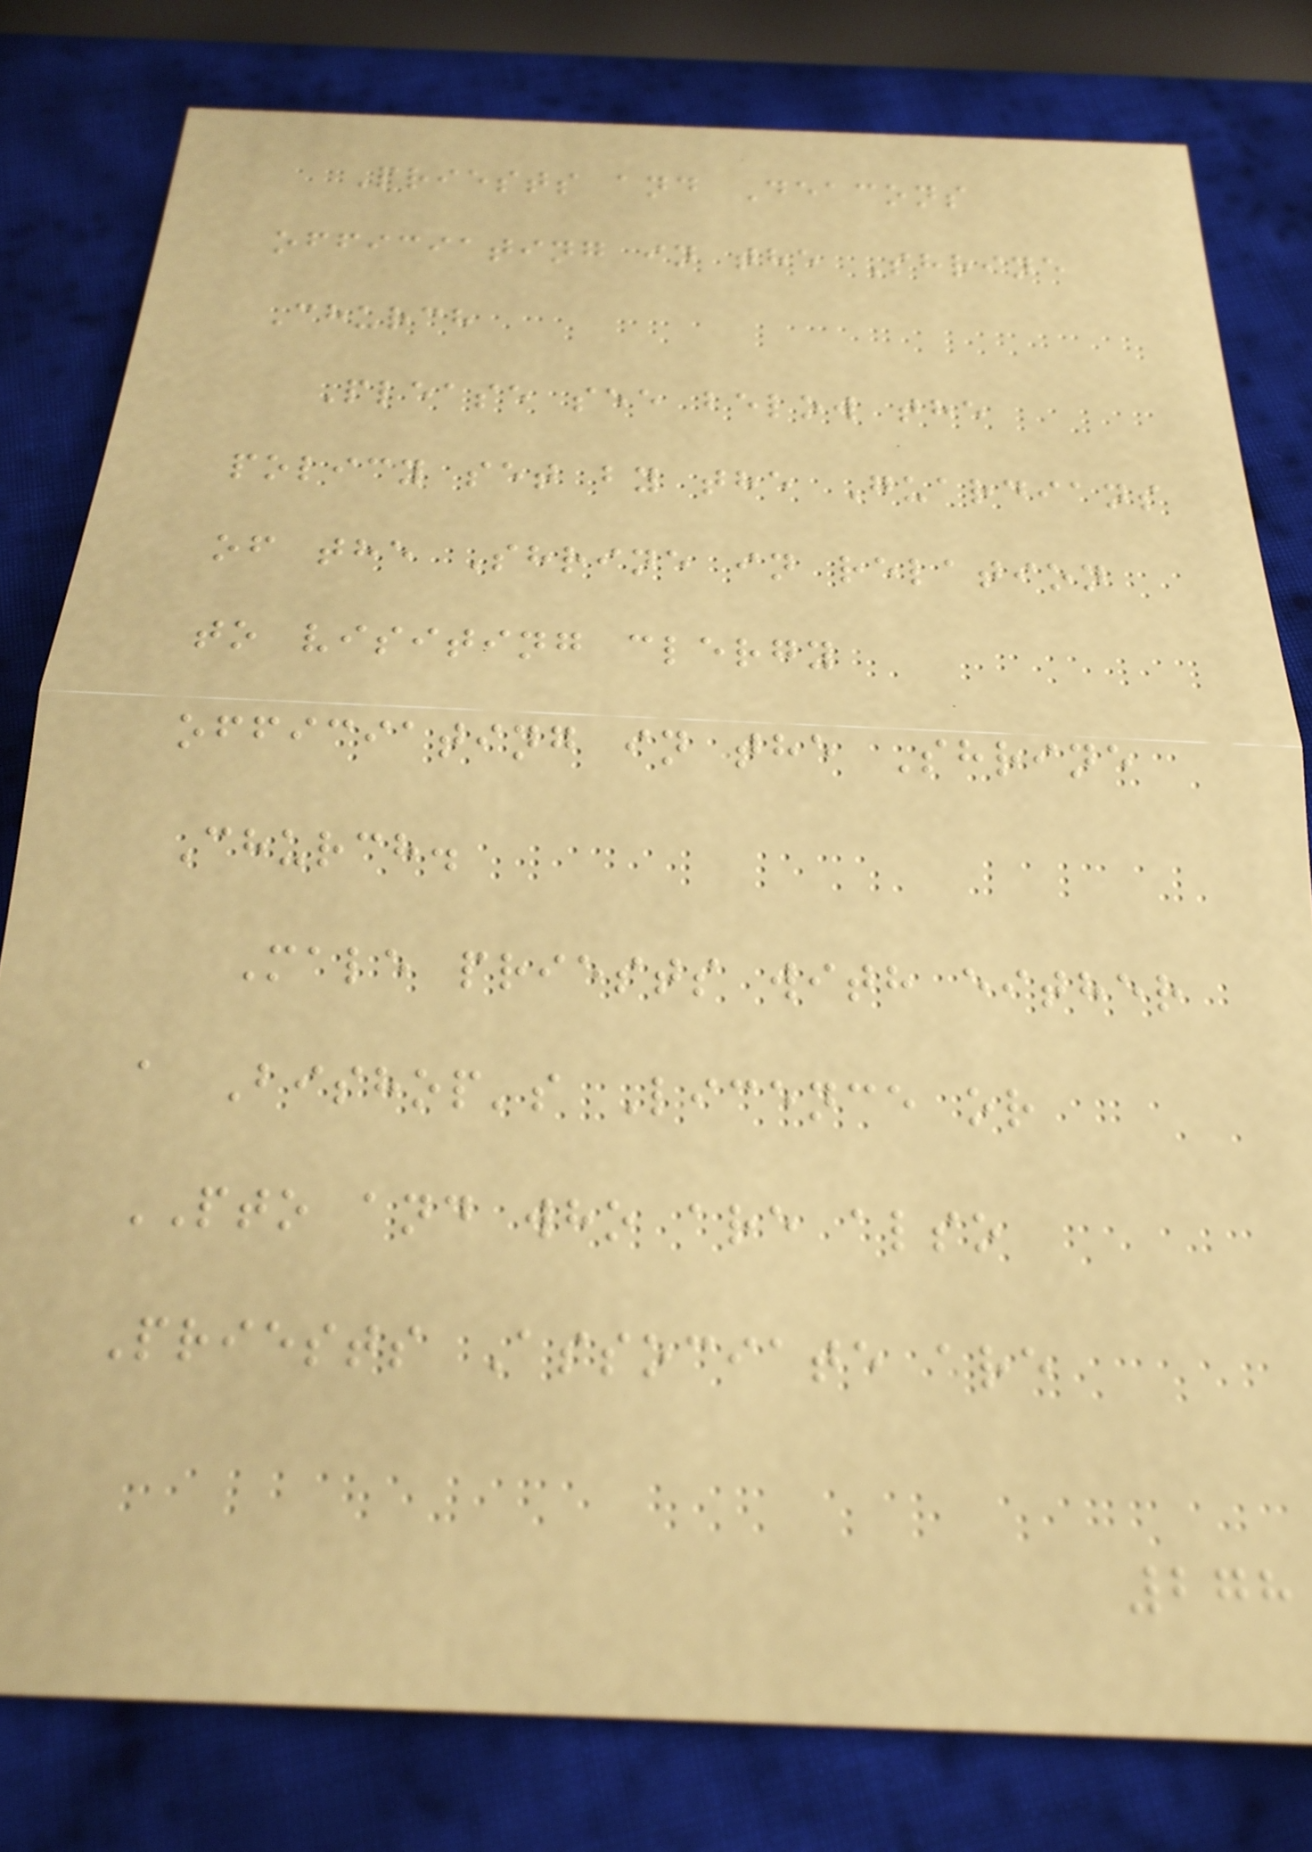Priests and Deacons
officiating in the Shrine
Church
Please see below the
policy set by the Guardians
of the Shrine in relation
to visiting clergy
officiating in the Shrine
Church.
Male priests with either
a Bishop's Licence or
PTO and who are also
Priests Associate are
278
